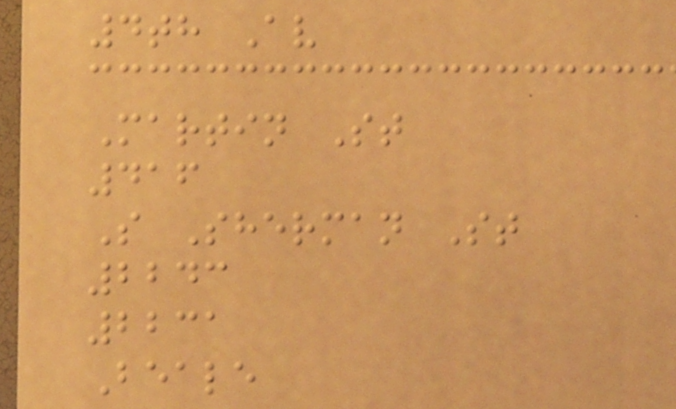4th Av
Martin St
416
S Sherman St
2243
2231
Beale
